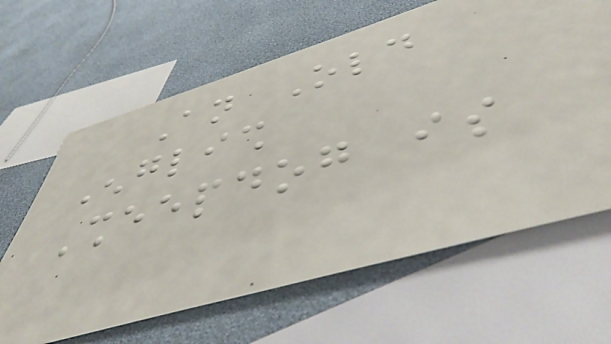An Old
English
Sheepdog is
